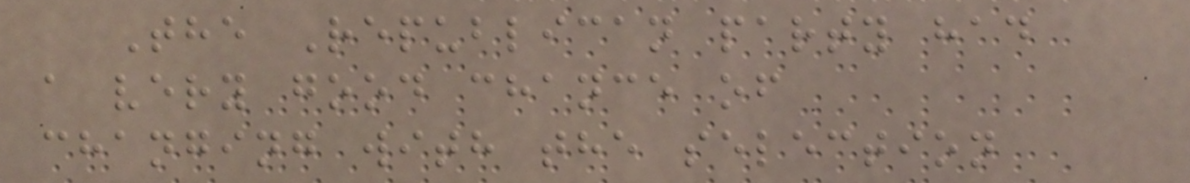The Republican party had
a very good chance of
changing with the selection
